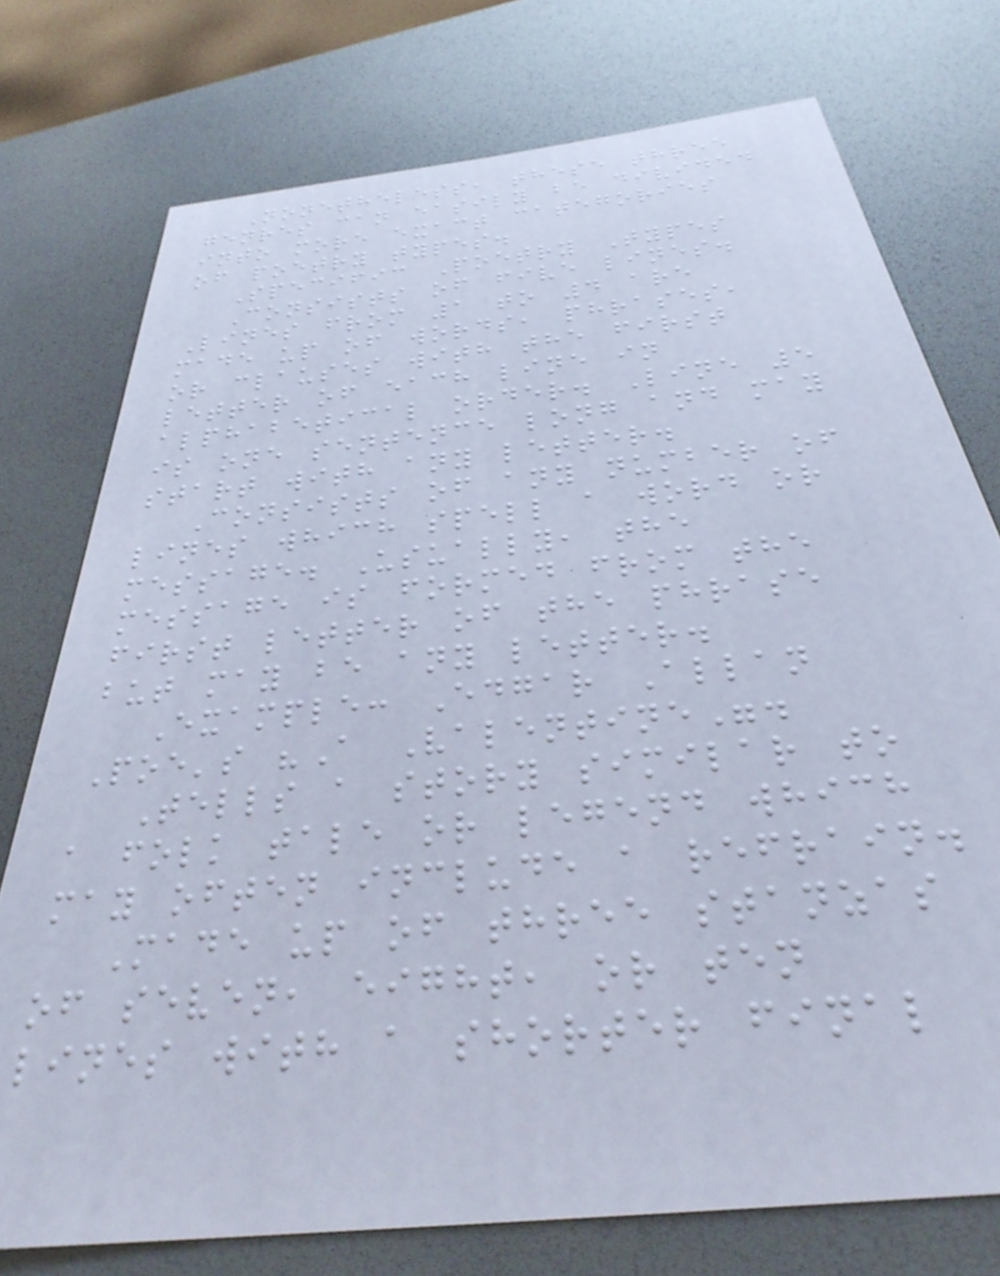Nonetheless, these three
genres can easily be divided
into more exact categories
of poetry types.
Specific Poetry Types
Consists of five lines.
Lines from 1 to 4 are
made up of words, phrases,
or clauses with the first
letter of each line in
alphabetical order. Line 5
is one sentence long and may
start with any letter.
Consists of any number of
lines which spell a word or
message. Usually, the
message is formed from the
first letter of the phrase
but may be any letter.
Example: Edgar Allan
Poe's "A Valentine".
Tells a story similar to
a folk tale or legend which
may often include a refrain.
Made up of three stanzas
of seven, eight, or ten
lines with a shorter final
